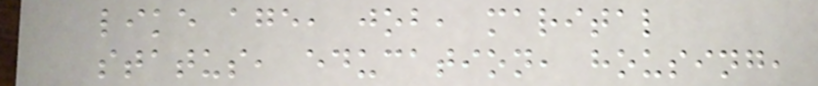like age, job, marital
status, education, housing,
